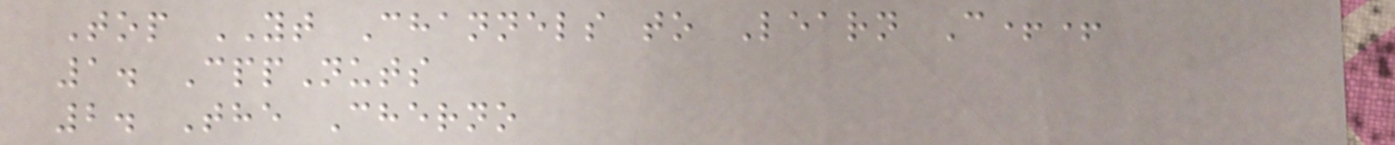Top YT Channels to Learn C++
1. CppNuts
2. The Cherno
